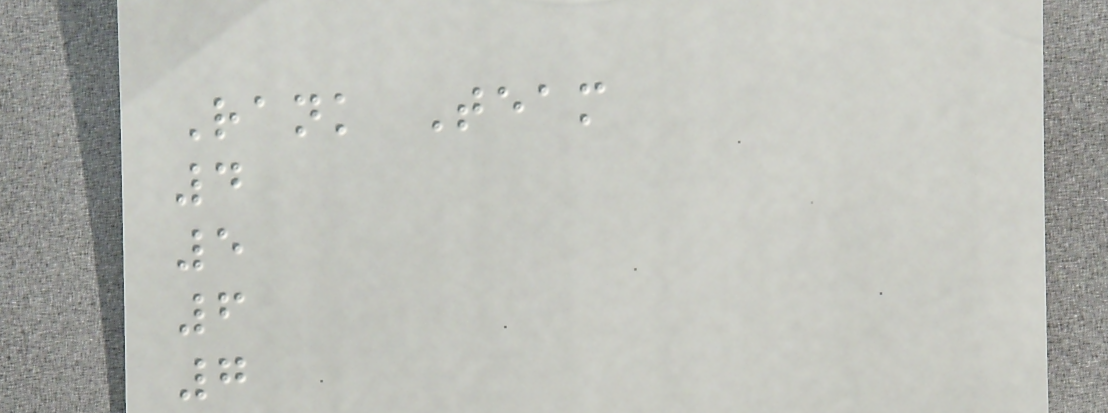Rank Team
4
5
6
7
